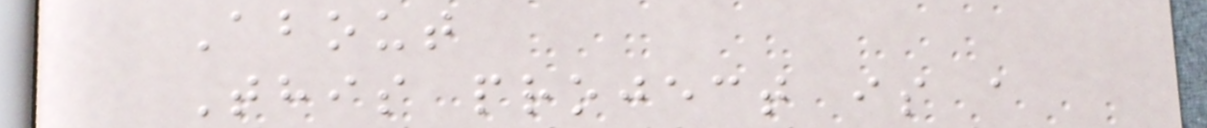About
This project is a
